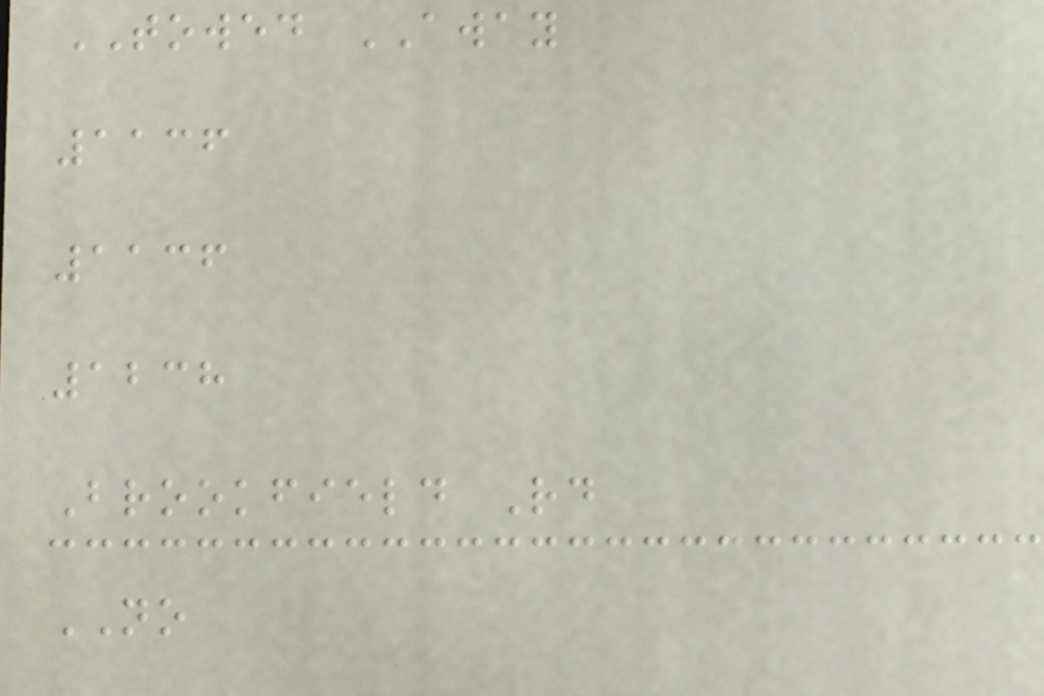TOWED AWAY
1136
1136
1238
Brookfield Rd
NO
